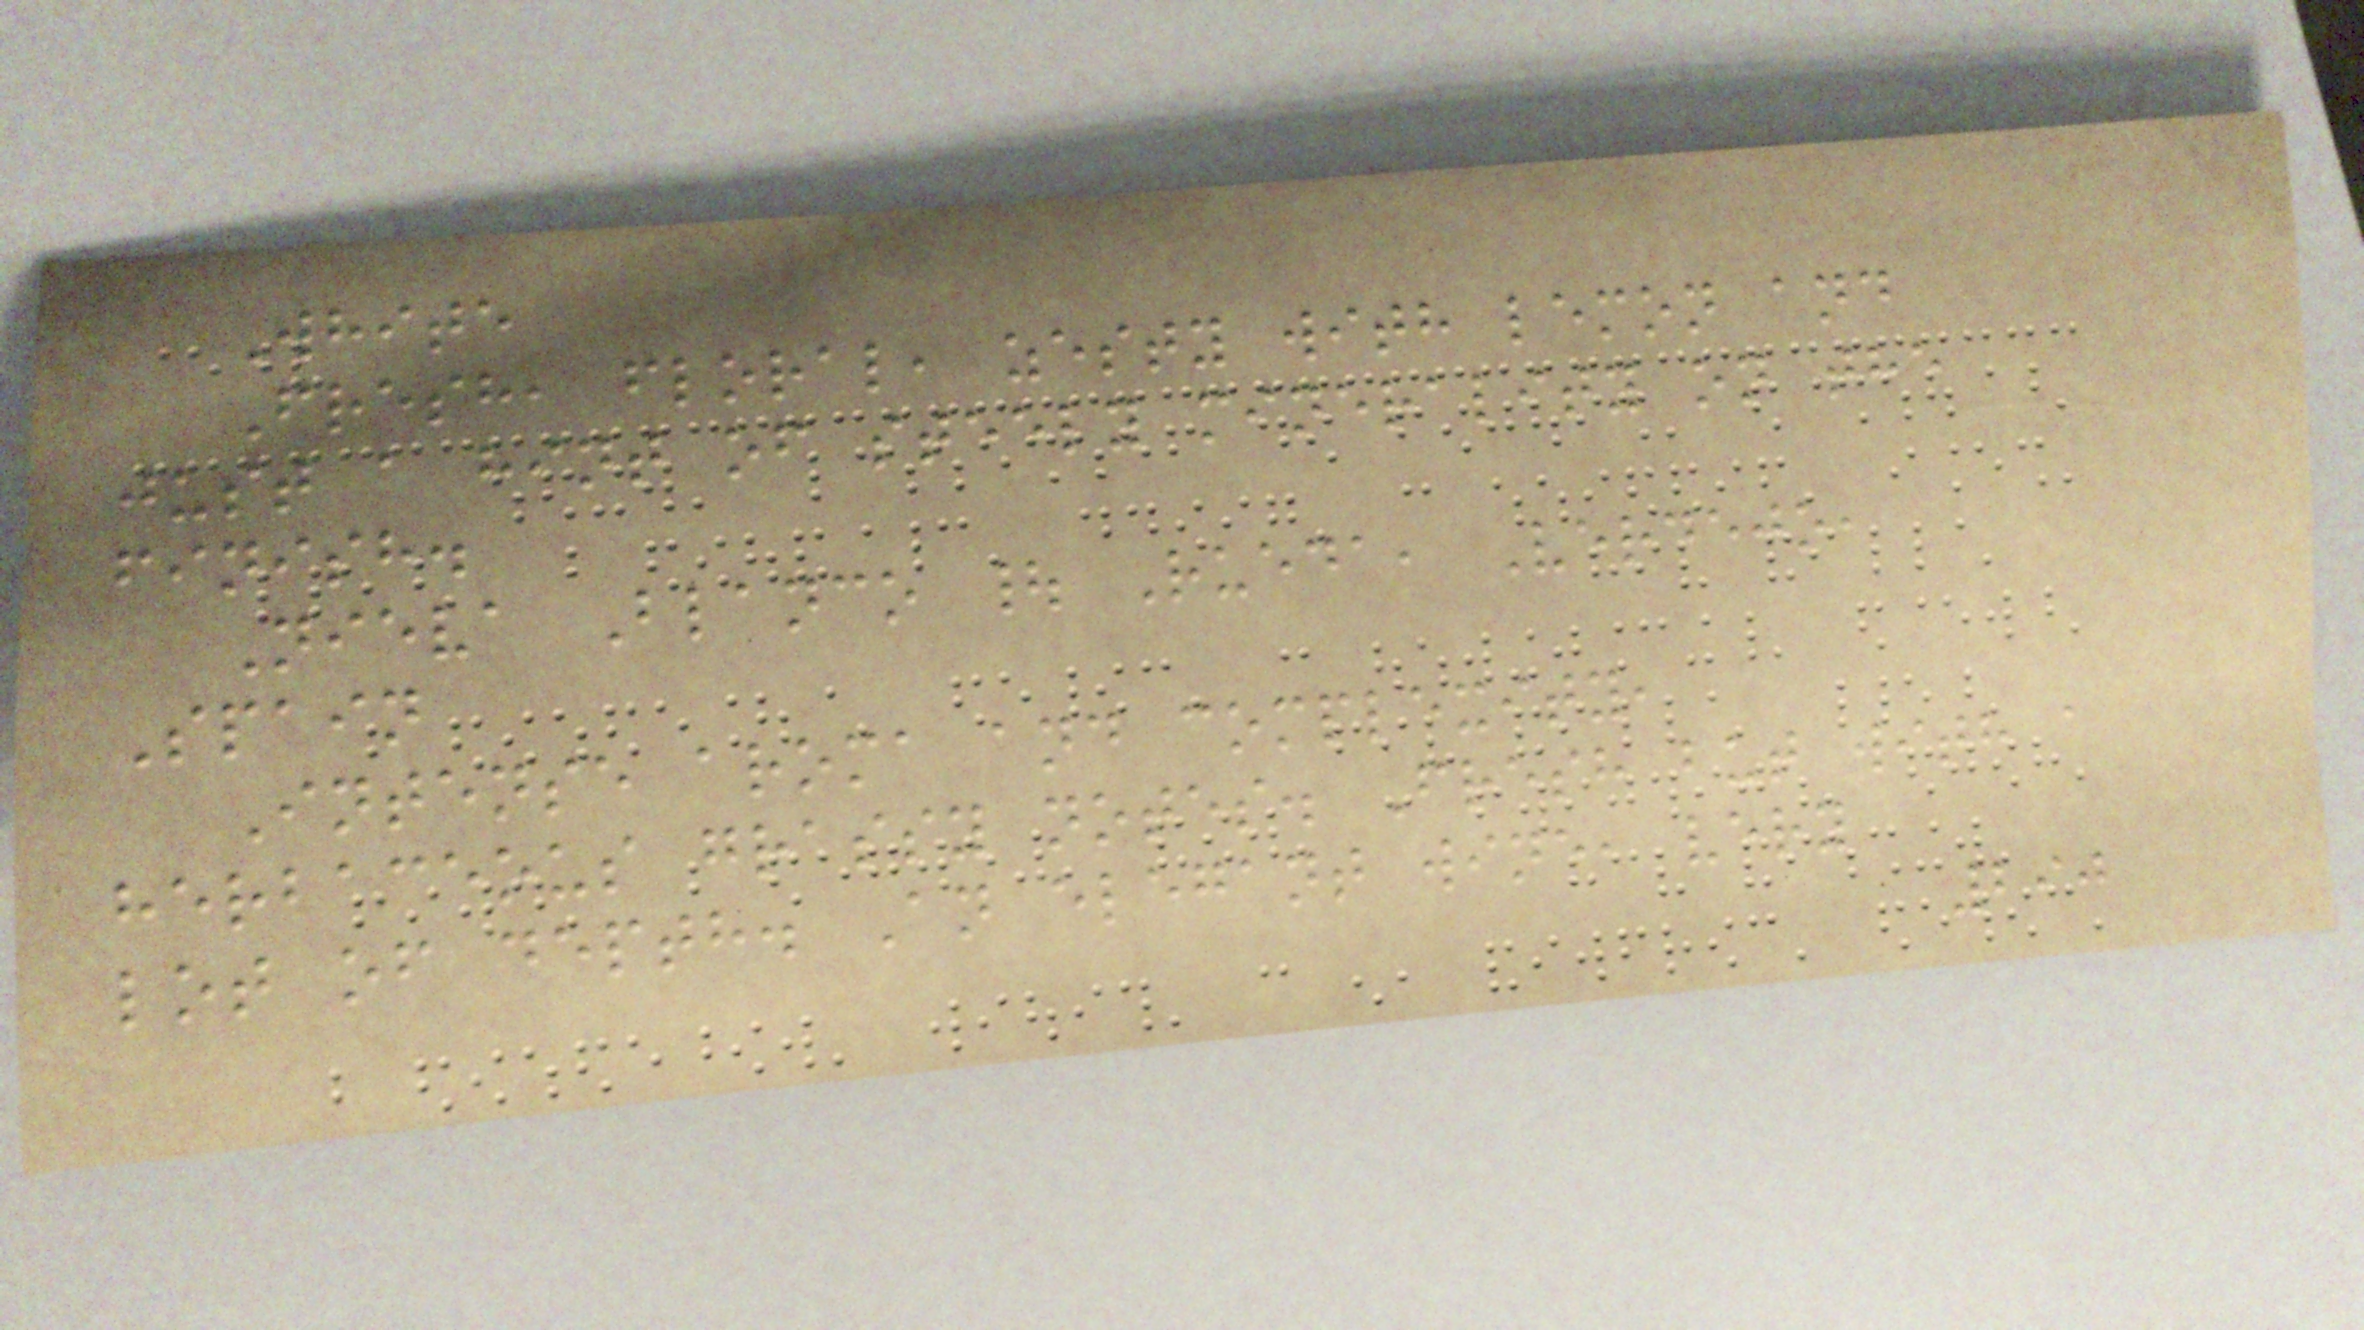White
Fresh, floral, zesty with lemon and
just a hint of steely minerality on the
finish.
Nieva Blanco | Rueda, Verdejo,
Spain
Intense aroma and complexity,
herbaceous grassy notes. Fresh but with a
lot of depth. An elegant wine, very
290
